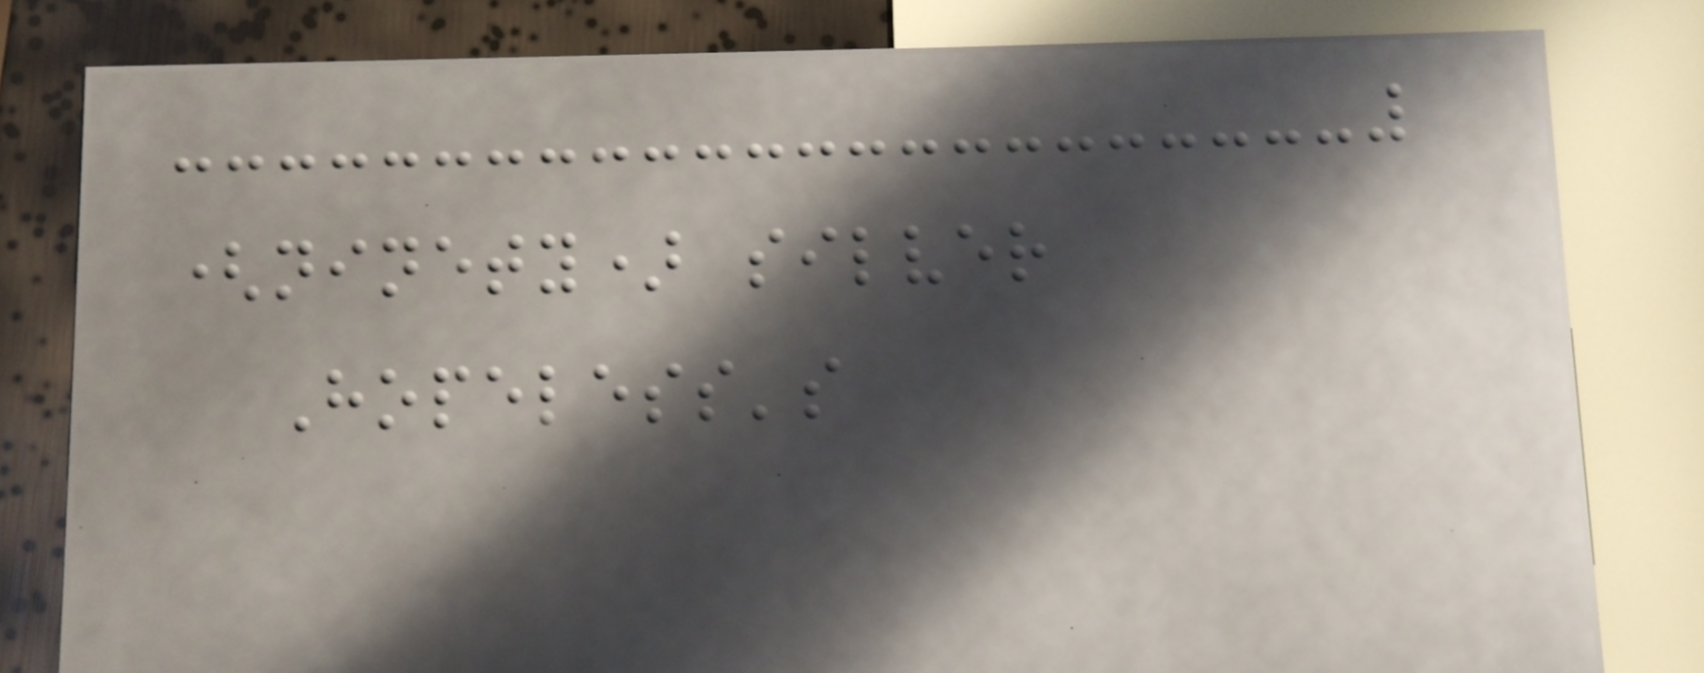(ninety) silver
Hopeless's
